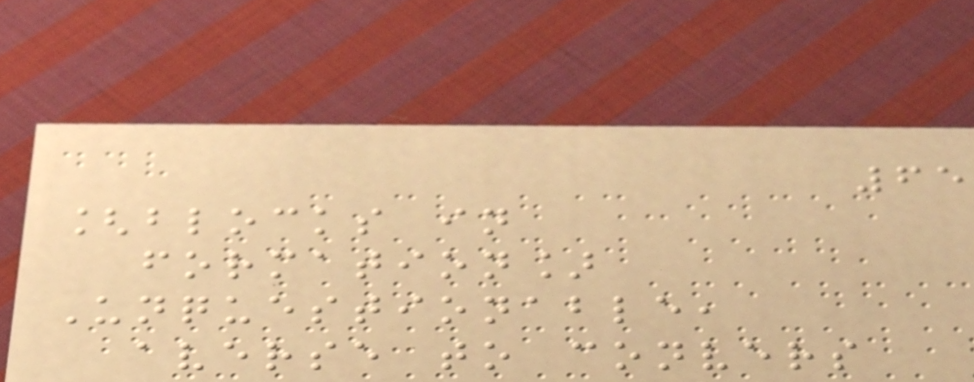65
[blocks in
formation]
Unquestionable,
averse to convers
